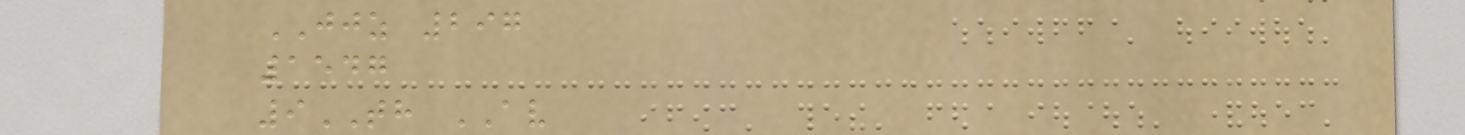JJZ 297
1547
9TH AV
